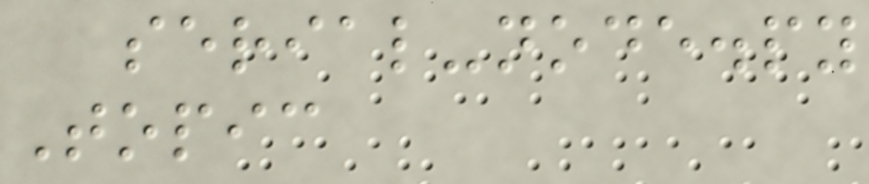serial-node.py
Topic
